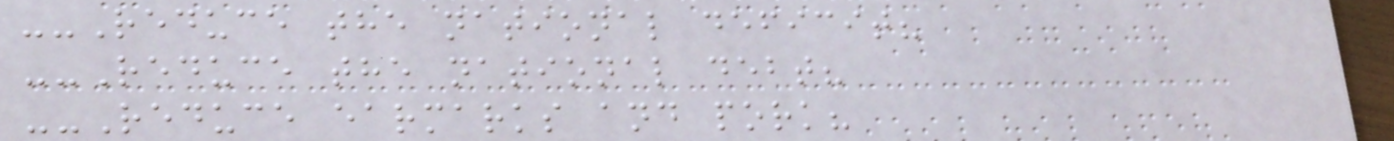--Reduce the national deficit?
--Reduce the national debt?
--Reduce earmarks and pork?
